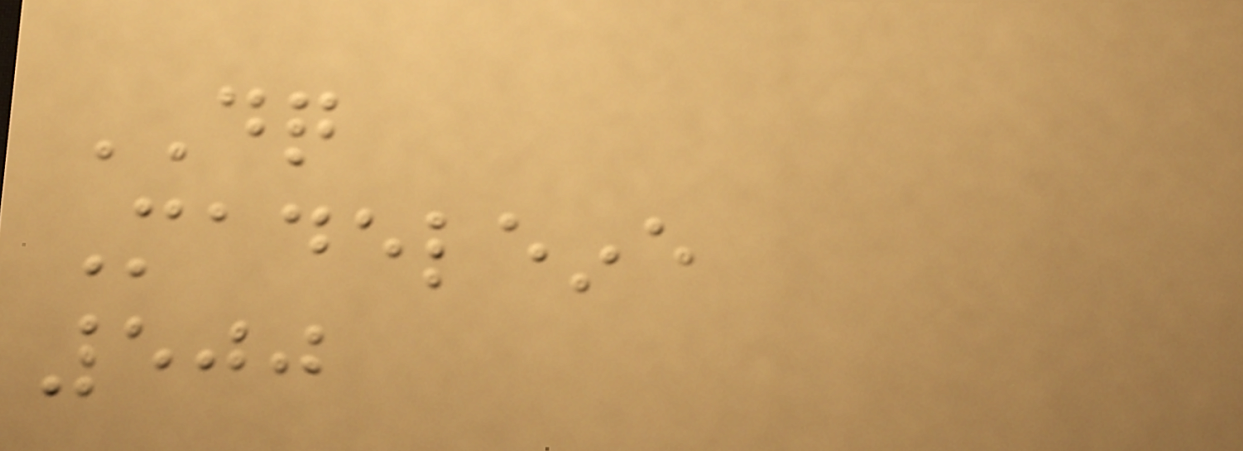DQ
Madeleine
500
